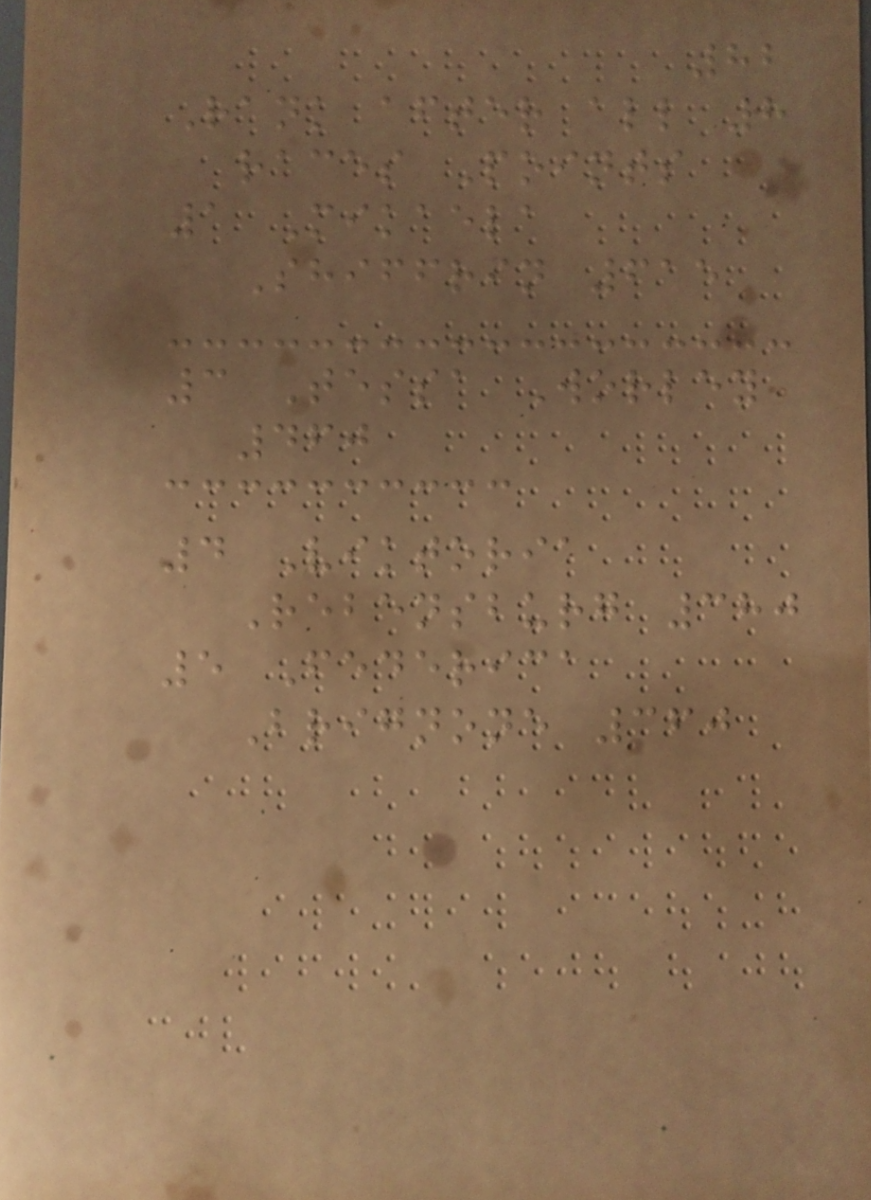82
Rank after all 8
races Points
1 Mikaela
Shiffrin 615
3 Tessa Worley
460
4 Viktoria
Rebensburg 380
5 Federica
Brignone 360
